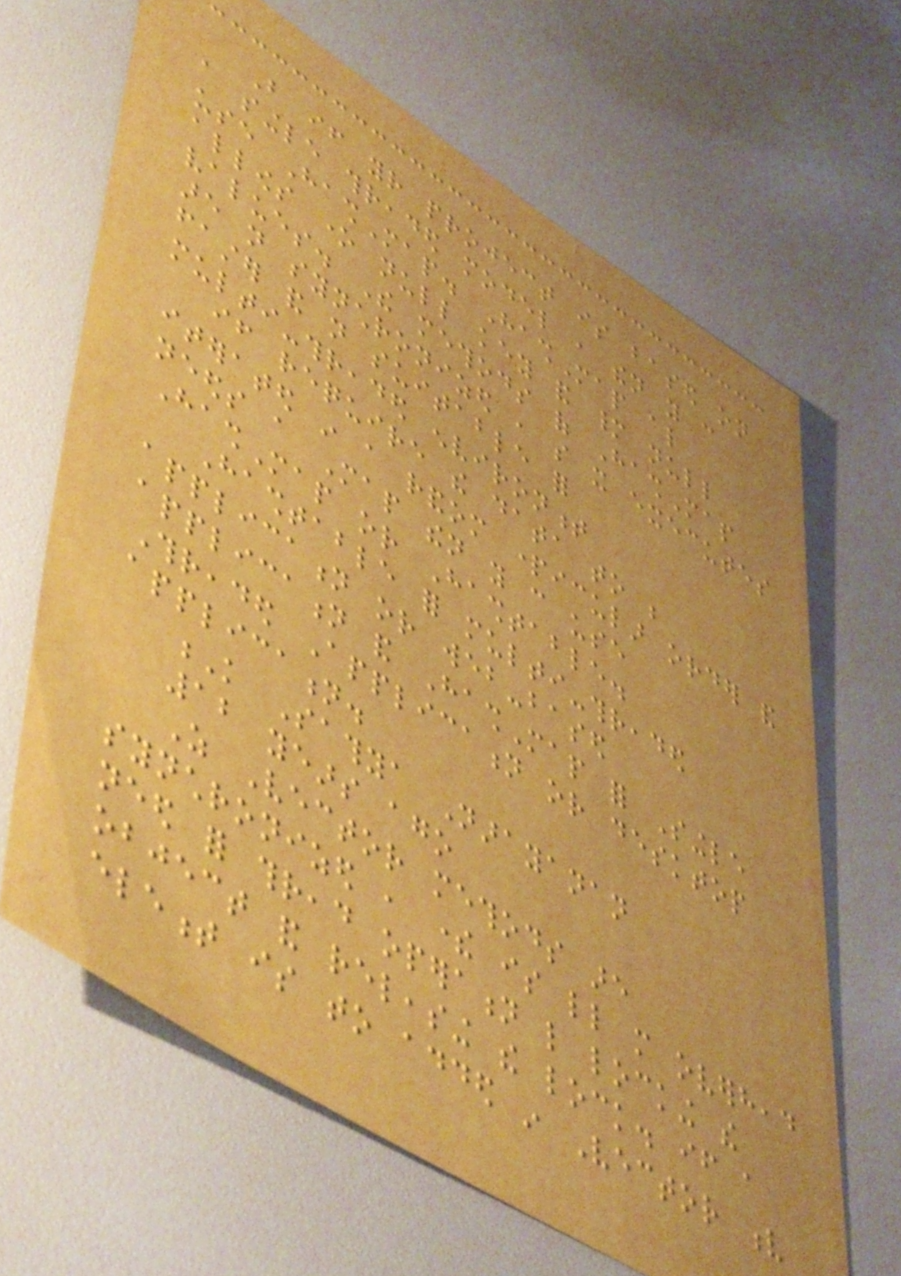But if your project is based on
a single threaded model , then you can
use HashMap. HashMap also
allows one null key and many null
values. The methods of HashMap
are not synchronized , so it executes
faster and not suitable for
multi-threaded environment
if require the data to be
iterated in a random particular order and
needs a Map then you can use
HashMap or Hashtable.
Hashtable for multi-threaded
application or web-based
application and HashMap for Single
Threaded Application or desktop
application.
K Sathya Narayanan
12 years ago
As Vector methods are
synchronized , there is little more overhead
need for thread operation like locking the
object and releasing the lock. if a
element is to added in Vector v
